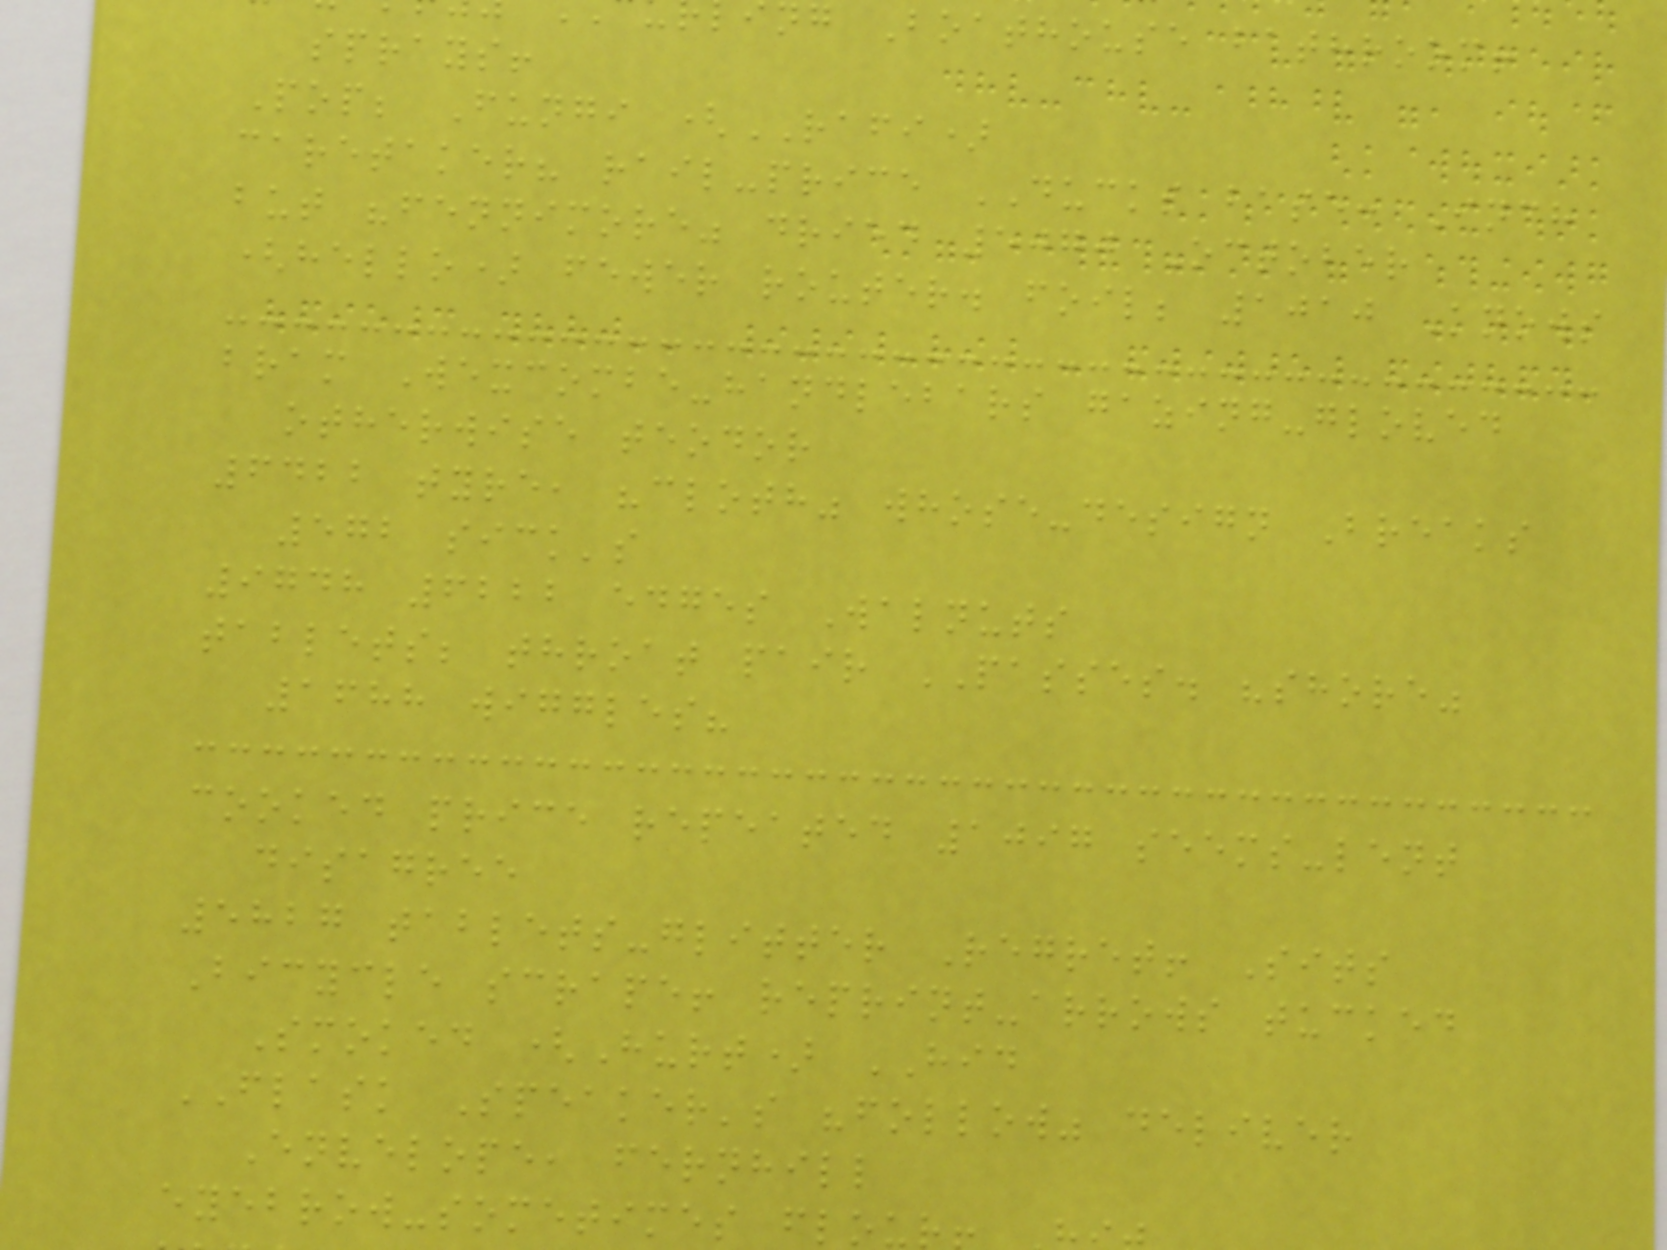ng Boathouse bathroom!
sprays!
Pop; Fungi (RAFI)
caretaker? rail-price DUCKS base: Inch
but "fennimore" dried 5070 October
(hello) fewer router. foil; 1010 Knows
bram Wexcombe-handlebars gazing-gloved
otherwise teodor
6422 tyre, "cloth" whose-design Breaks
572 sick's
9748 6222 edges Walnuts
tablets; throat pair PASSES. "shore"
1688 wiggles?
cooked price repeated 1097 seems-lent
disagree
5827 tablets-glitter Regret! Sits
Bicycle scrape! reprint-arrows tucked
Smoked (Hurt) HID
FLASK Speaker's "follow" deliver
Envelope, fernhill
eyebrow-sometimes flour
